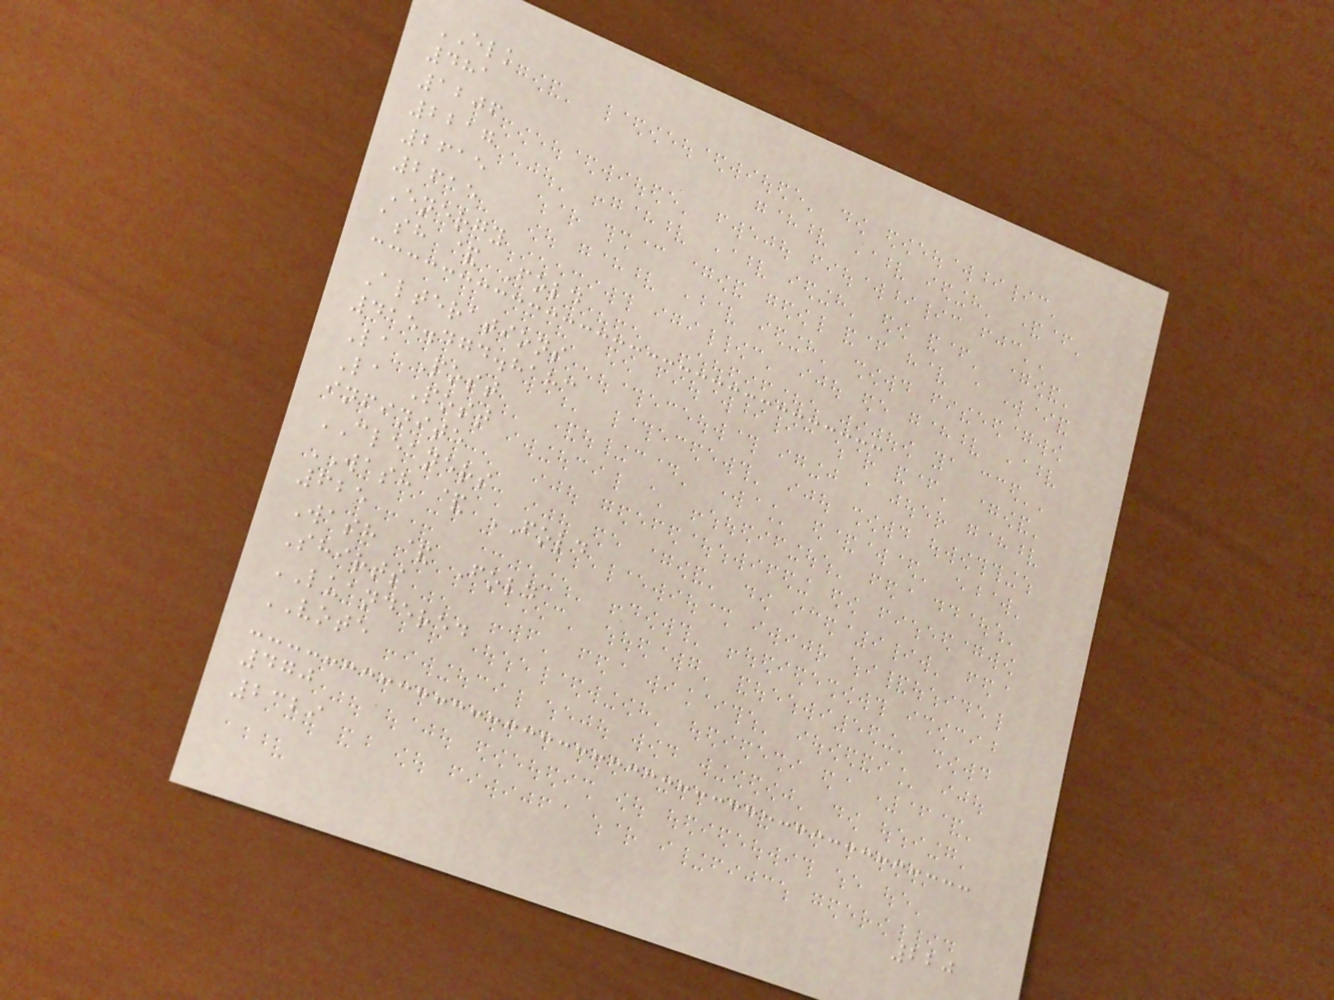ELK
481
1206
2217
2615
2615
Energy
ash & Fold
Alterations
415.474.8183
La Post
La Post
infinite
CLEANERS
WASH & FOLD
625
Wash & Fold
Shirts
LUANDERED
VOTE
470
2329
220
